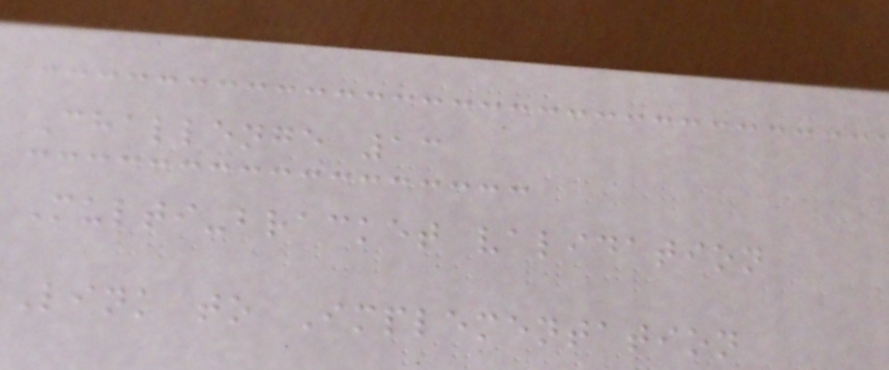Challenge 13
Multi-bracket validation
Link to Implementation
